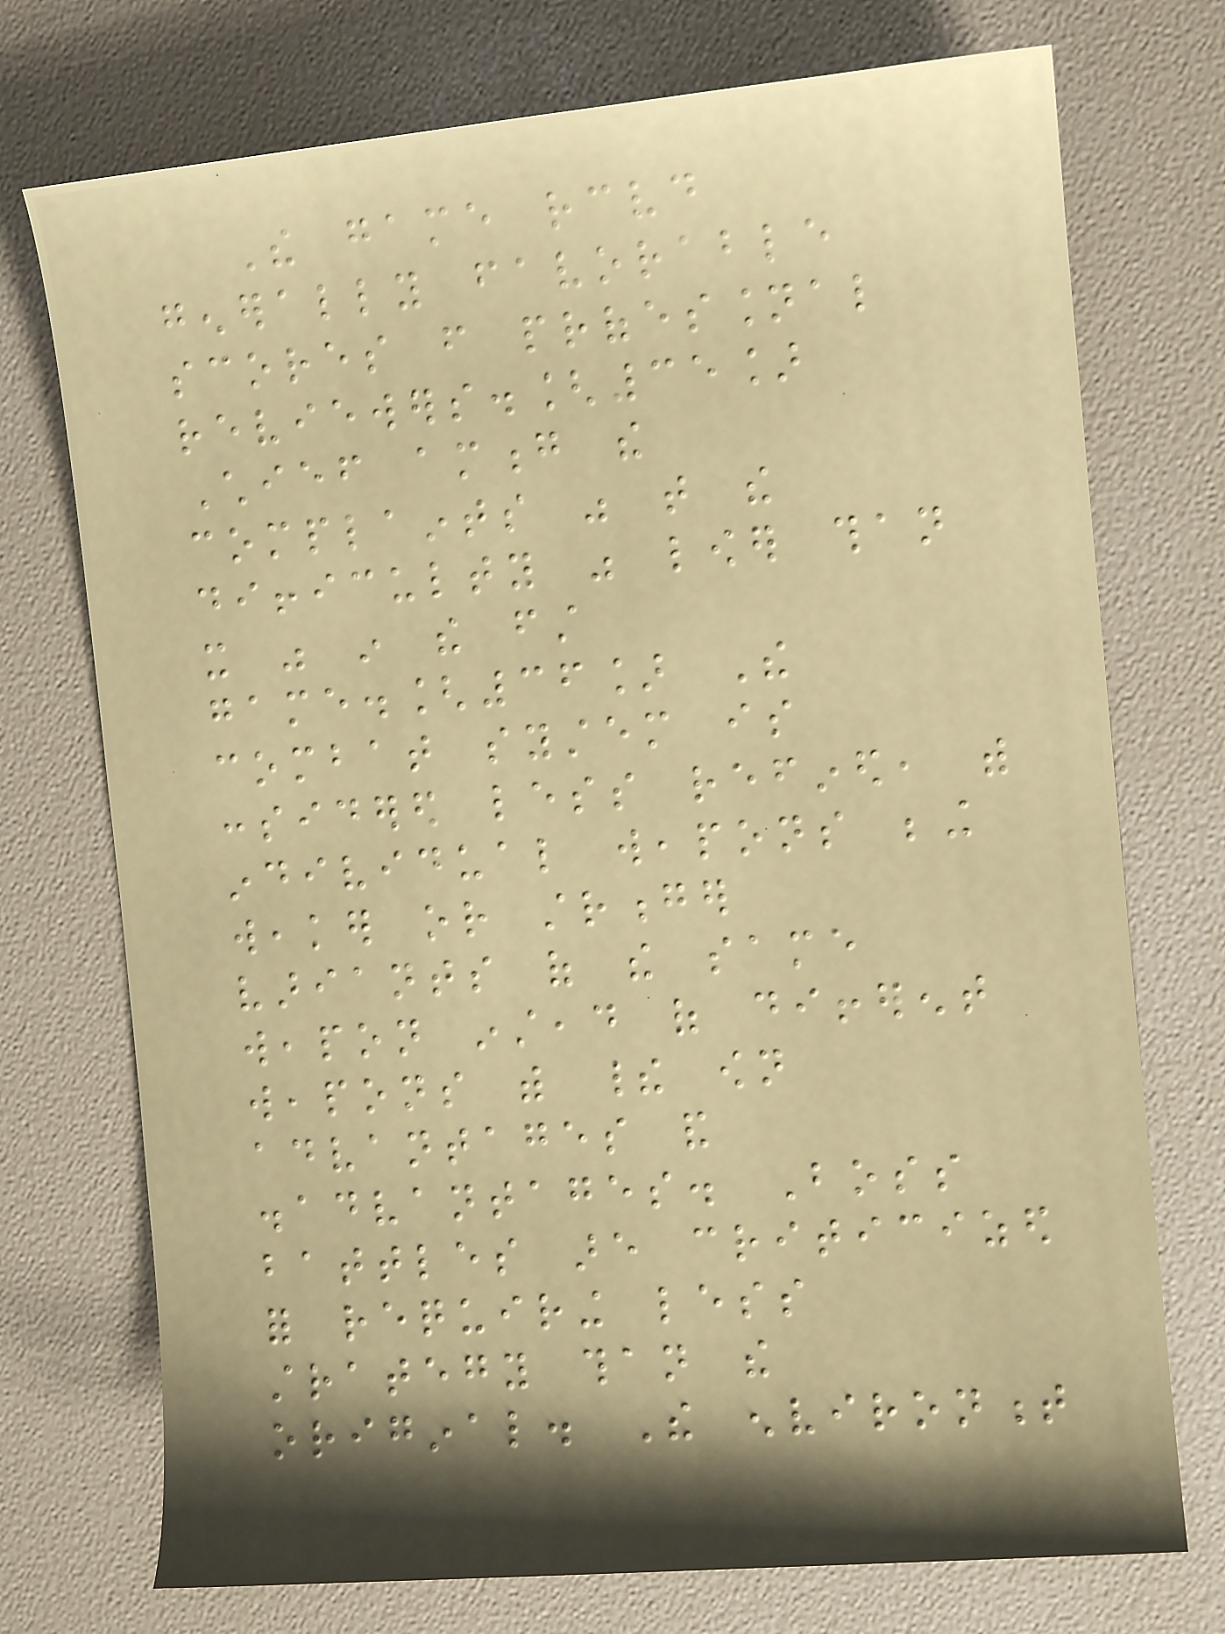The game received
generally favorable
scores from professional
reviewers.[35]
Chief among the
complaints was that the
difficulty was lower than
it was in the first
game.[36] The
combat system is
considered less refined, with
individual weapons being
weaker or stronger
variants of the same
weapon instead of different
weapons with their own
advantages and
disadvantages. Boss
battles are criticized
for requiring less
strategy than the
original. The environment
